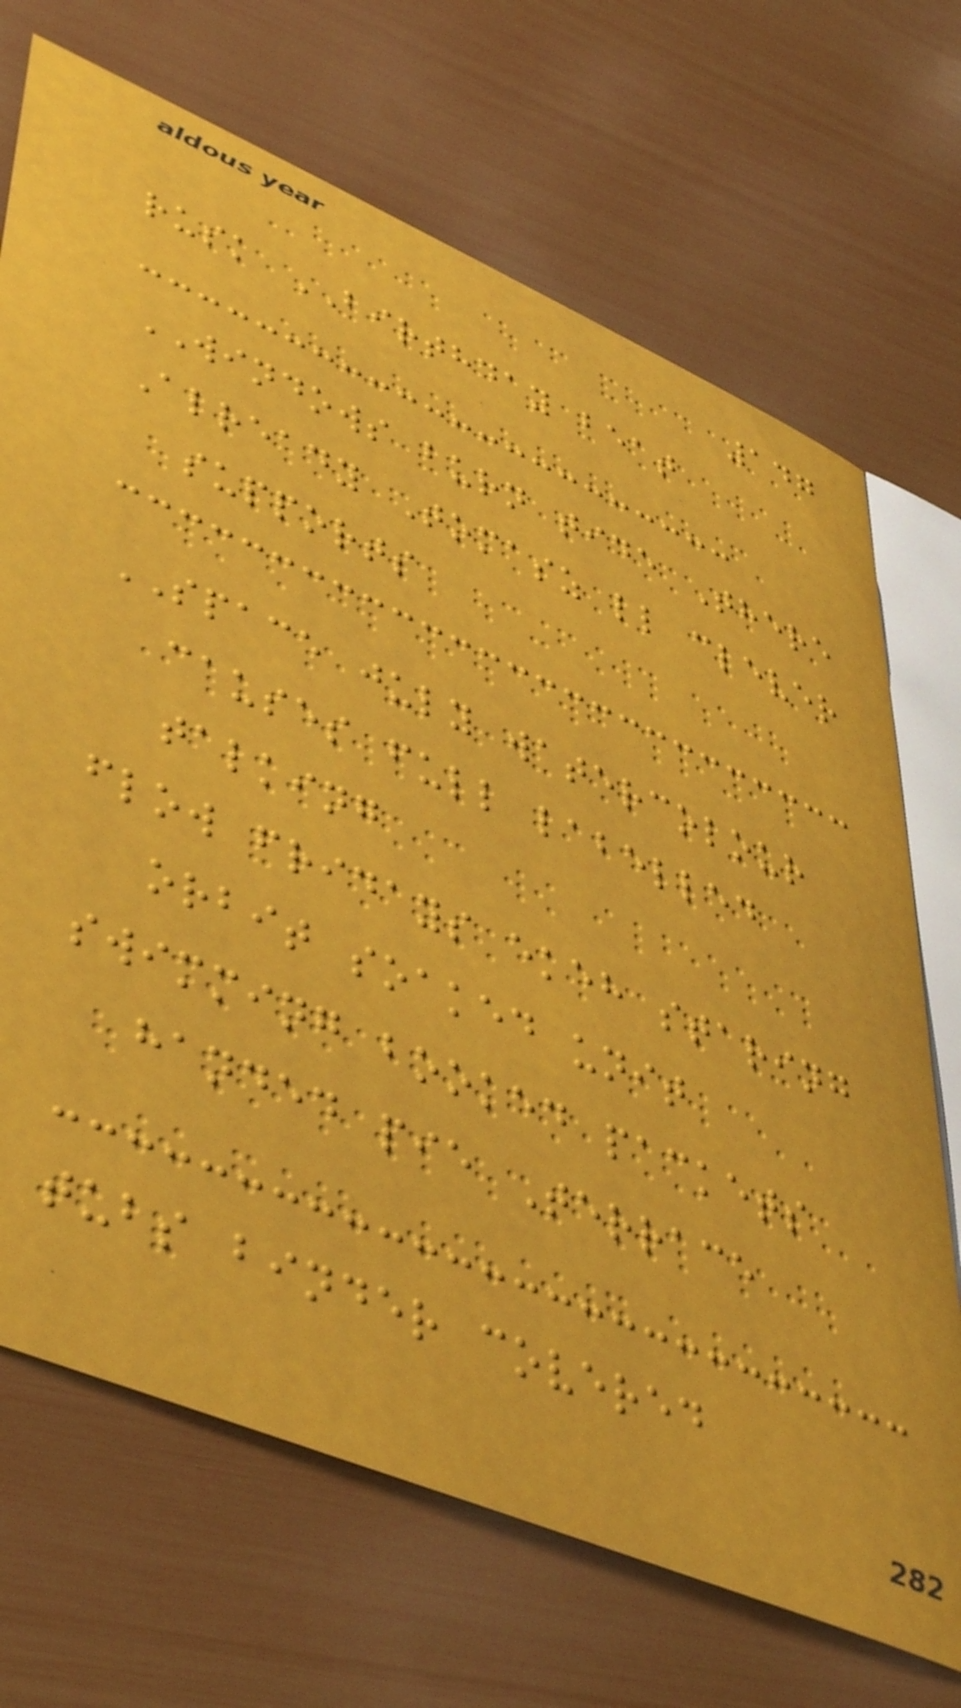147
rusk BIRTHDAY beat
WINDOWS burn tide There
Already Tomasz ll clever
supports
SPACE july watercolour
causes full labelled
talking
flow fridays ekeh staring
orbit soaked unit
swimming booked packets
handed pie Terrace
tubs binder covered
